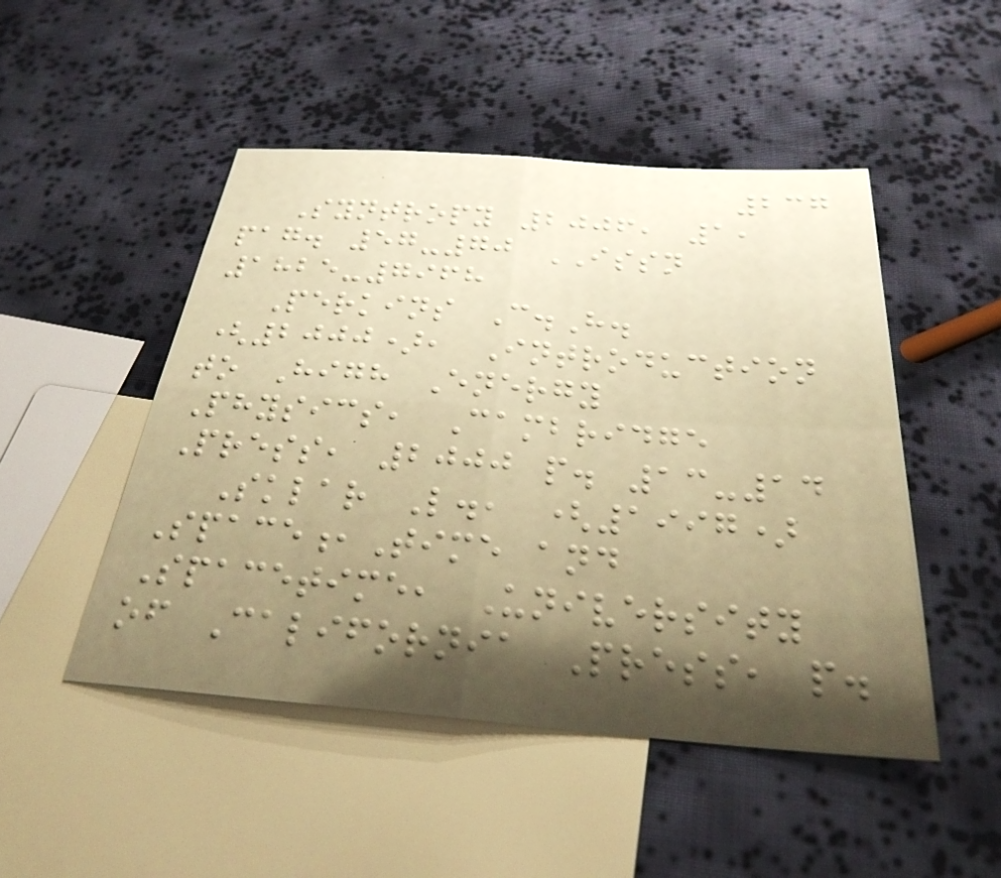237
Syntropy 2006, 1,
pag. 57-70 ISSN
1825-7968
Perkins C.H.
(2000), Introduction
to High Energy
Physics, Cambridge
Press, 2000 p. 13-14
Sklar L., (1997)
Space,Time and
Spacetime, University
of California Press, p.
